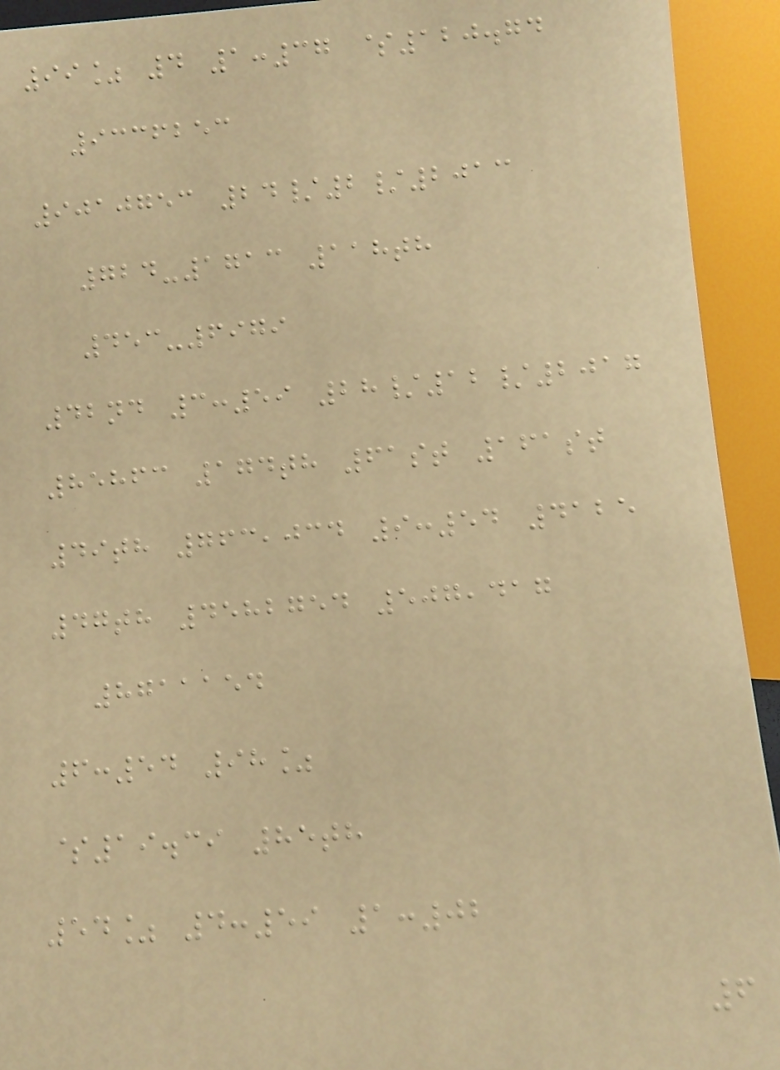99% 4 1:37 $120.74
9336253
9010753 24/2/2013
724-1713 118th
453-6979
42nd 3:59 28/12/2017
85863 174th 61st 161st
49th 763,034 9:54 4125
47th 4582754 507,417
8711154
6:54 98%
$19.39 85th
54% 4:59 1:02
6
